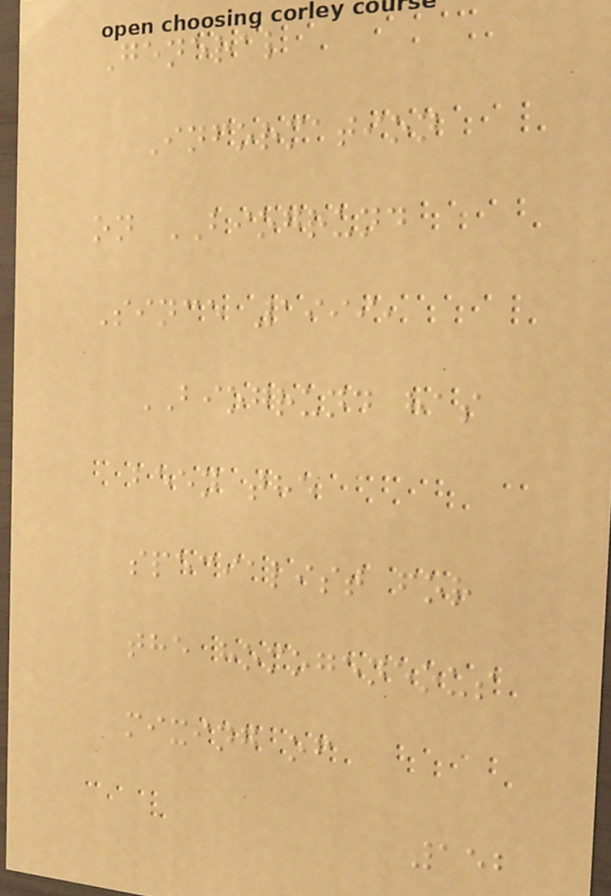General
Information
on BIOGRUND
Since 1999,
BIOGRUND has
been the
specialist for
the homogeneous
mixing of
152
